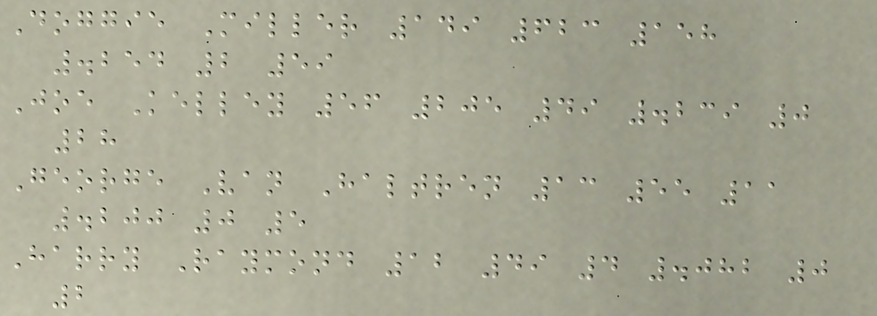Doggie Miller 149 623 158
.254 2 59
Joe Kelley 56 205 49 .239 0
28
George Van Haltren 13 55 11
.200 0 5
Harry Raymond 12 49 4 .082 0
2
